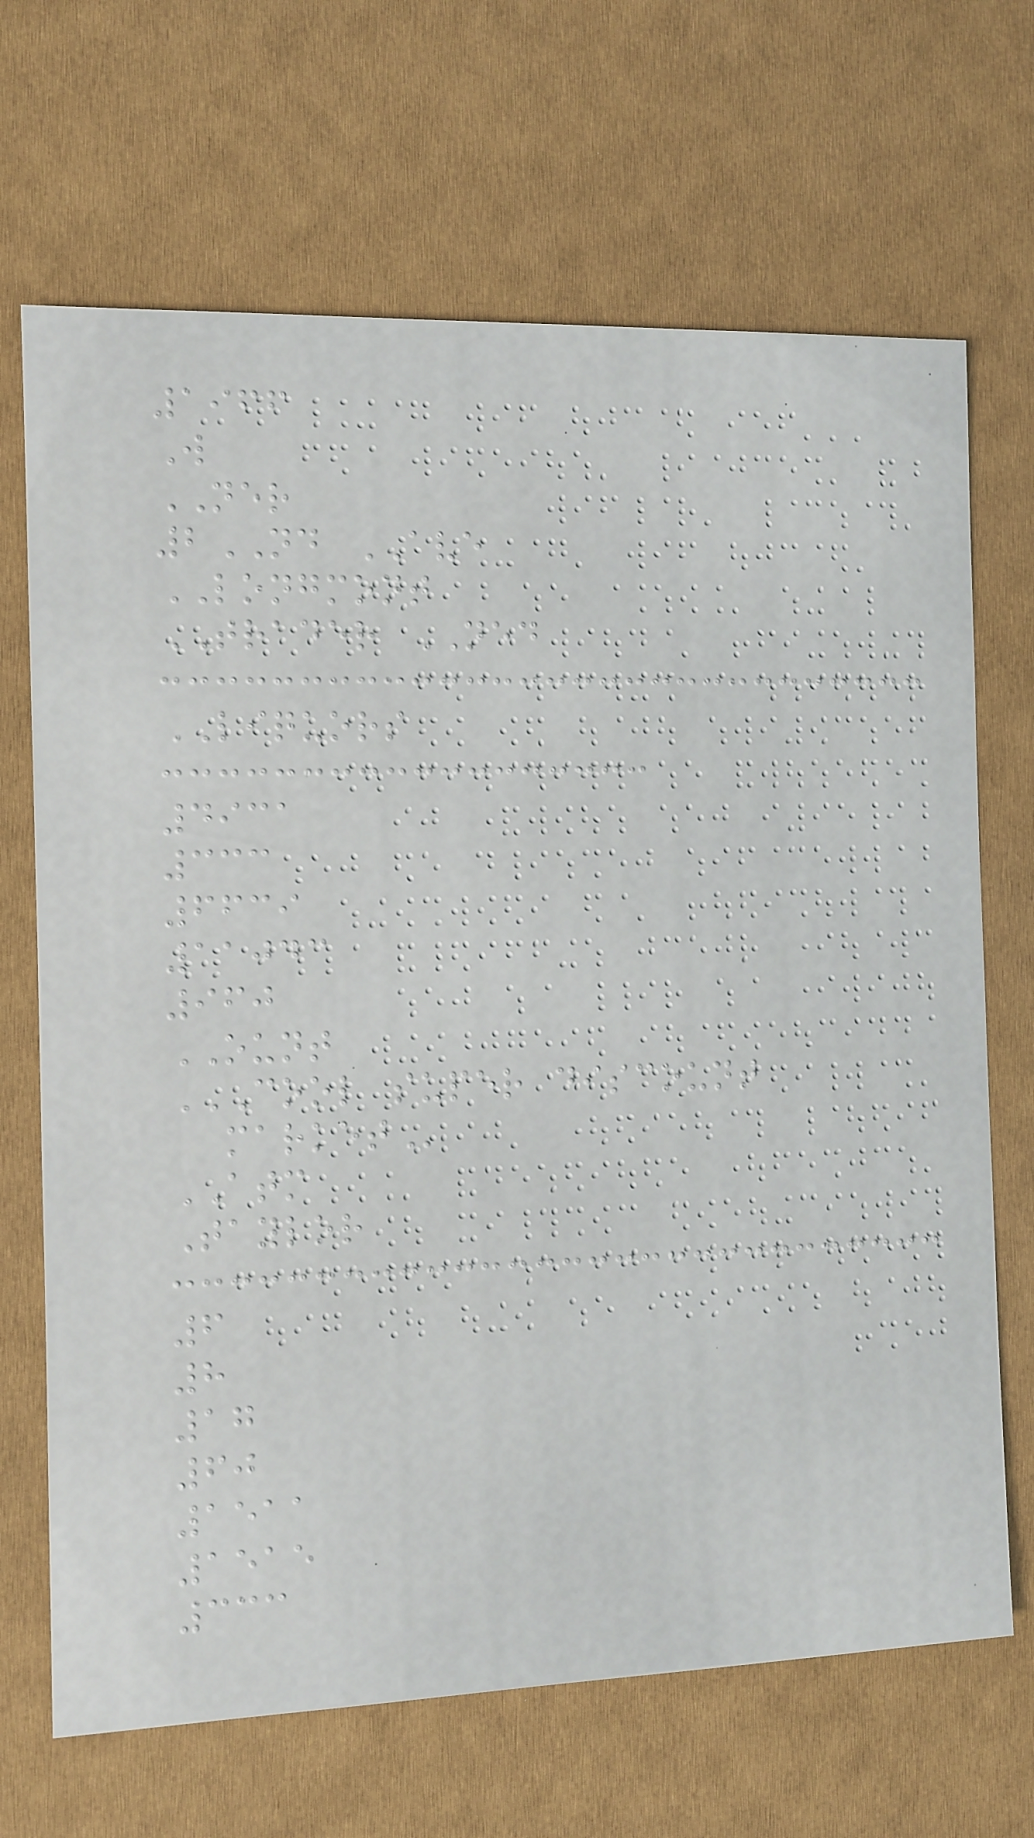1966
W
NER
2ND AVE
LONGMONT
TRADER NED
LIQUORS
4931
333
6639
11043
960
OUNT
COOL SUPER DISCOUNT
MARKET
ATM
Taylor
6
8
17
60
1511
1515
333
